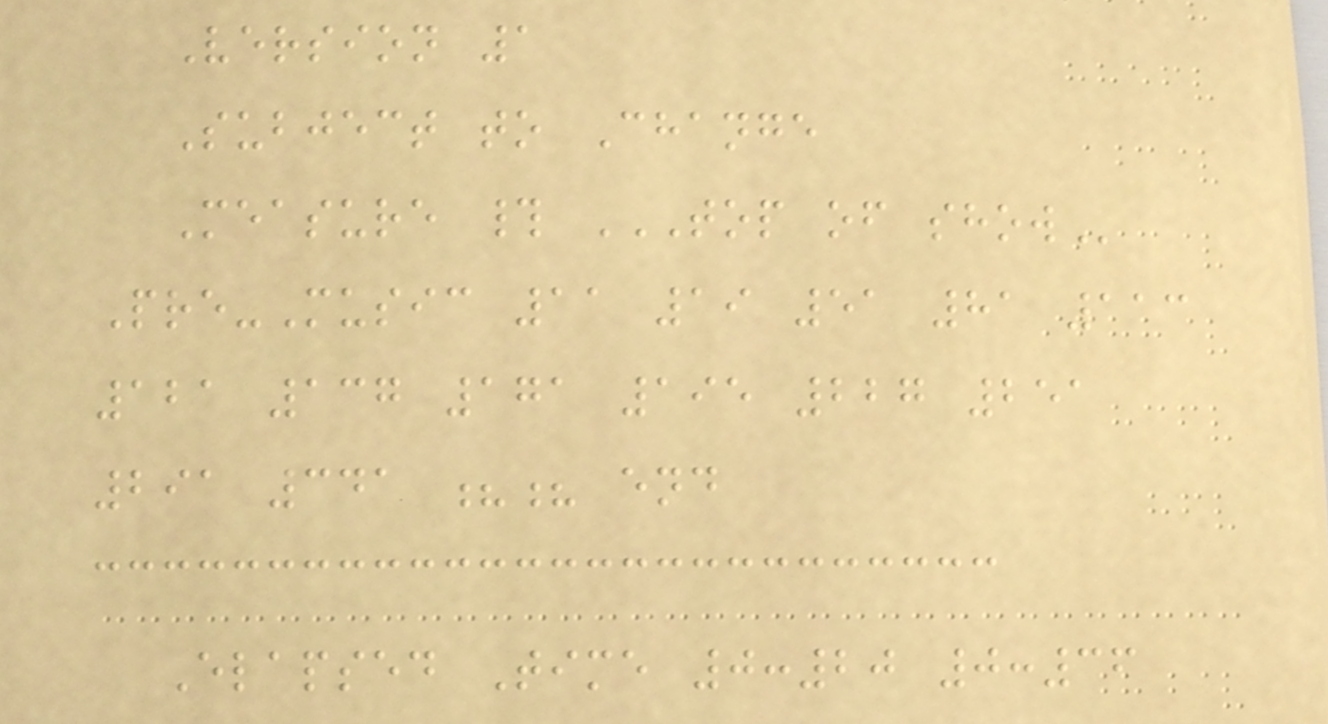Version 1
Subject to Change
Measure # TOP OF SHOW
Pre-Music 11 19 51 81 113
121 137 171 195 227 251
291 341 ?? end
Elapsed Time 0:20 0:36
